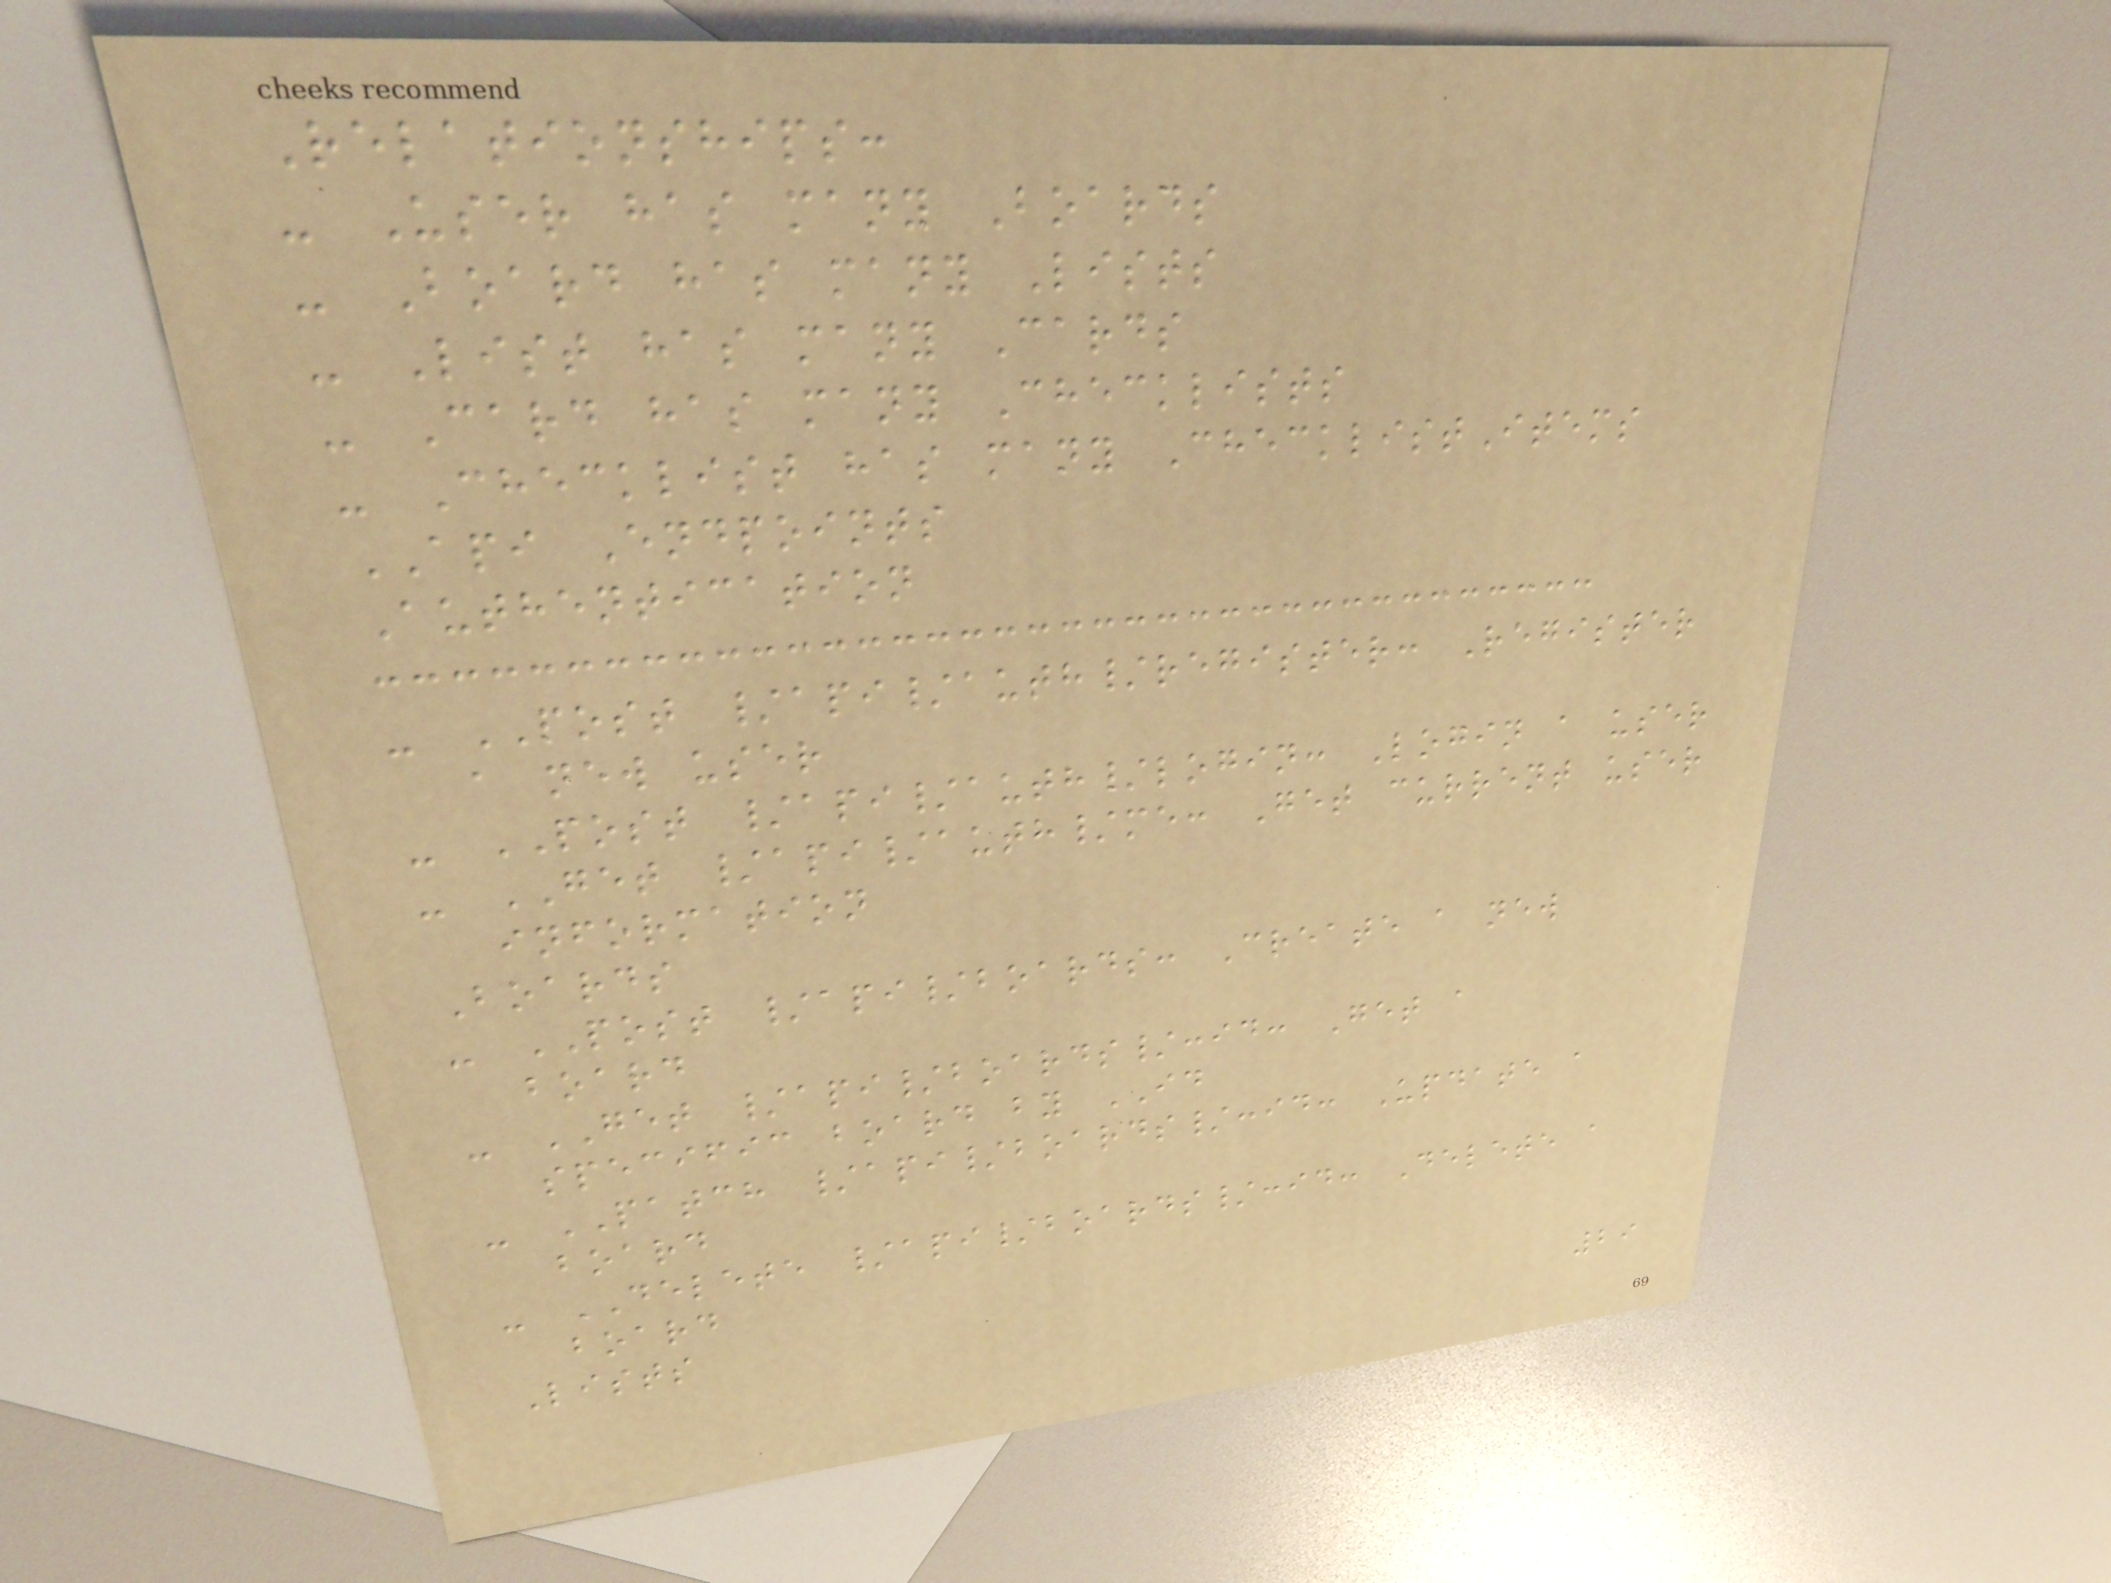Relationships:
- User has many Boards
- Board has many Lists
- List has many Cards
- Card has many Checklists
- Checklist has many ChecklistItems
API Endpoints
Authentication
- POST /api/auth/register: Register
a new user
- POST /api/auth/login: Login a user
- GET /api/auth/me: Get current user
information
Boards
- POST /api/boards: Create a new
board
- GET /api/boards/:id: Get a
specific board by ID
- PATCH /api/boards/:id: Update a
board
- DELETE /api/boards/:id: Delete a
board
Lists
29
